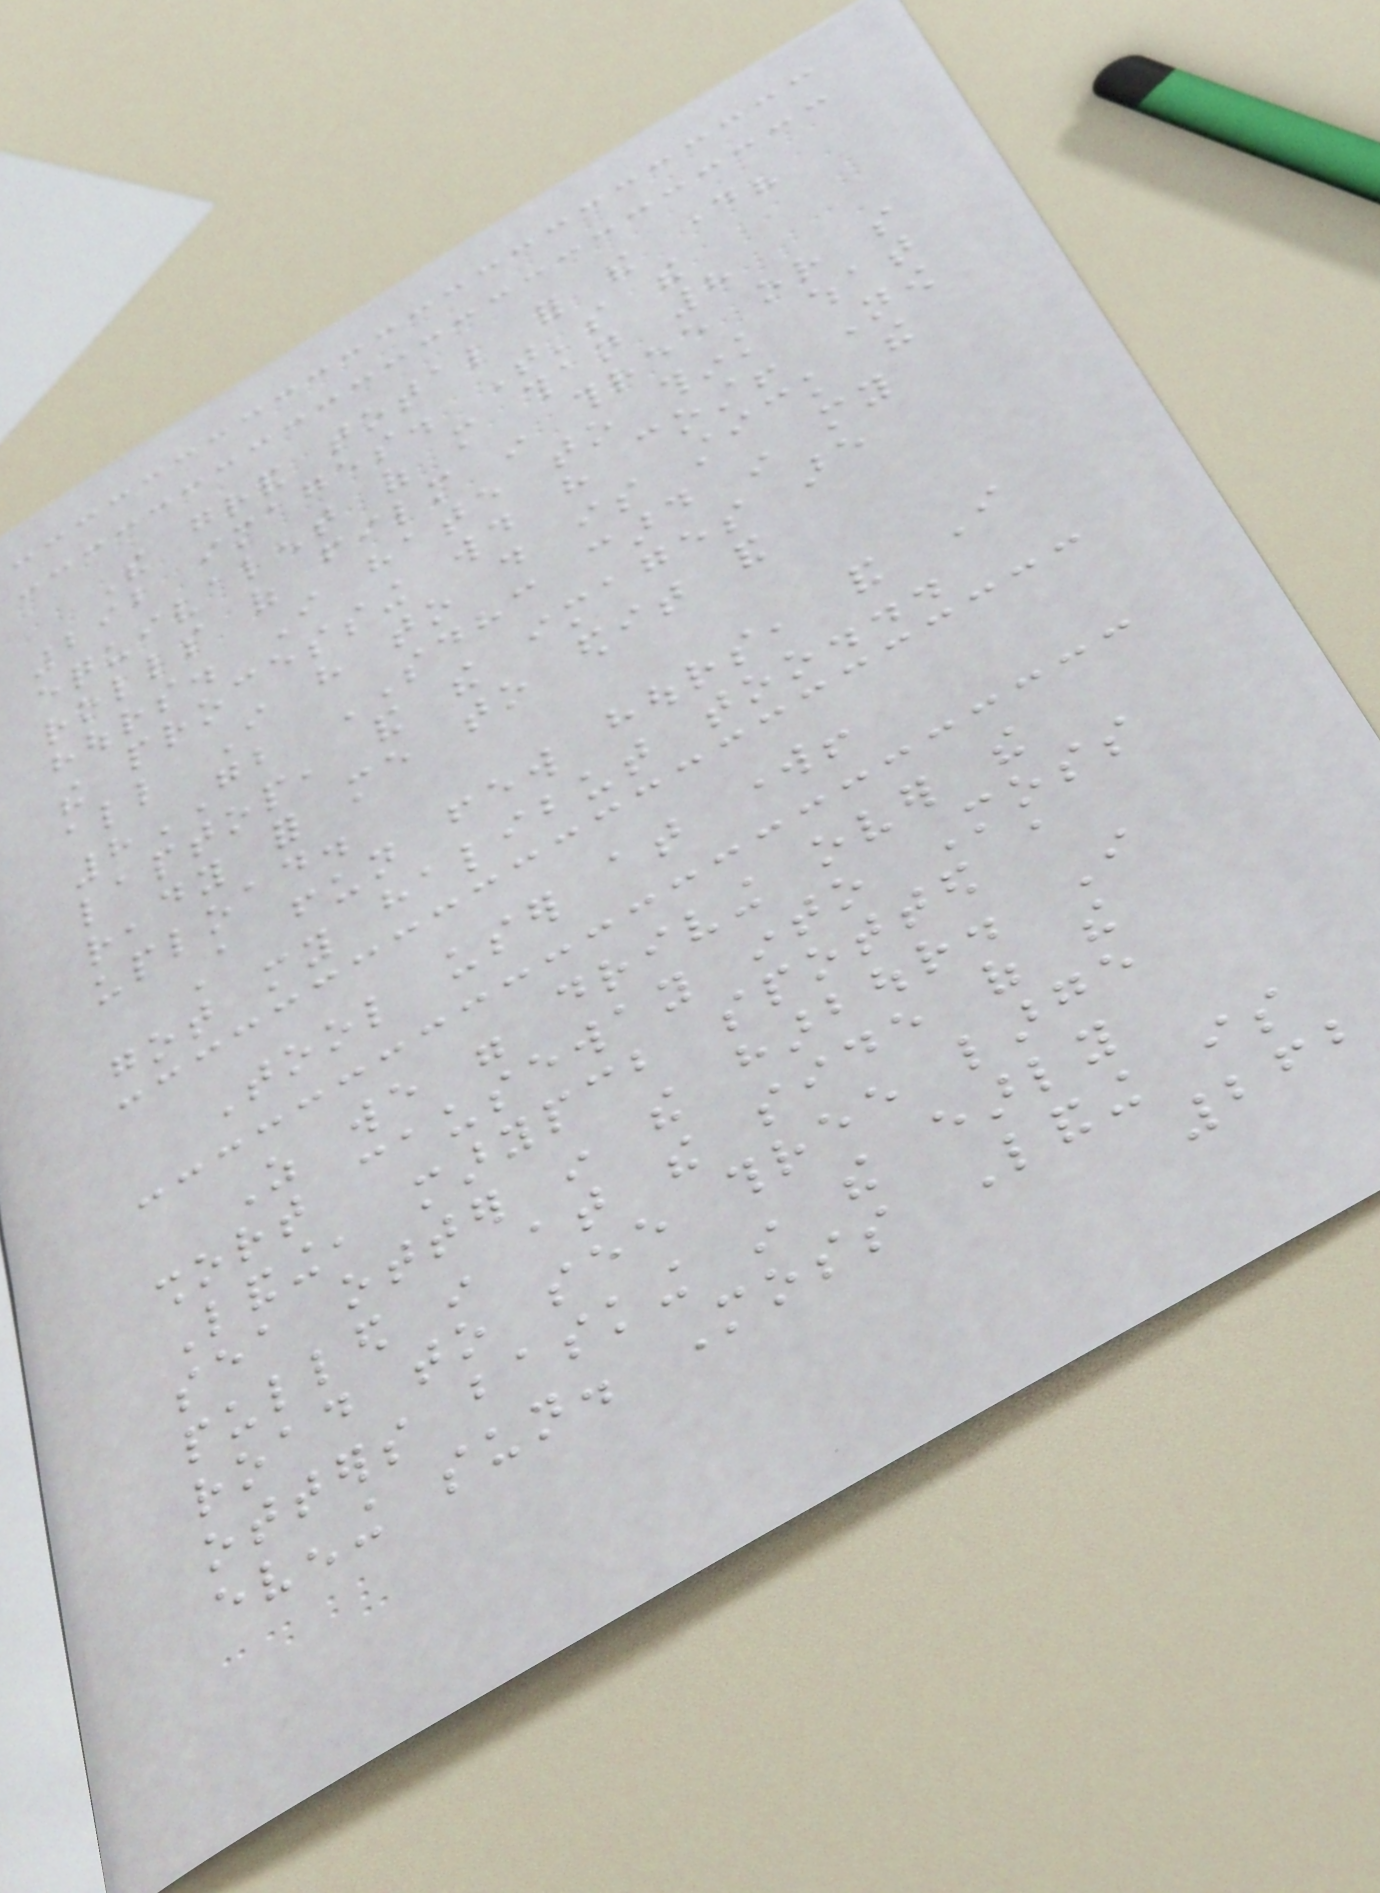The grand total for the day?
292 images. That's the
equivalent of more than 8
rolls of film in three or so
hours. I hate to think what
the processing would have cost! Now
all I have to do is stick the
8GB SDHC card in my
laptop, and the images are
ready for me to edit and
upload.
A fun few hours, and I
got my halibut too...
Tool user at work!
As we were driving over the
short causeway into Moss
Landing, marypcb spotted a
sea otter in the harbour. I
pulled in at the side of the
road to see three large
otters basking in the early
evening sun. Moss Landing is
262
